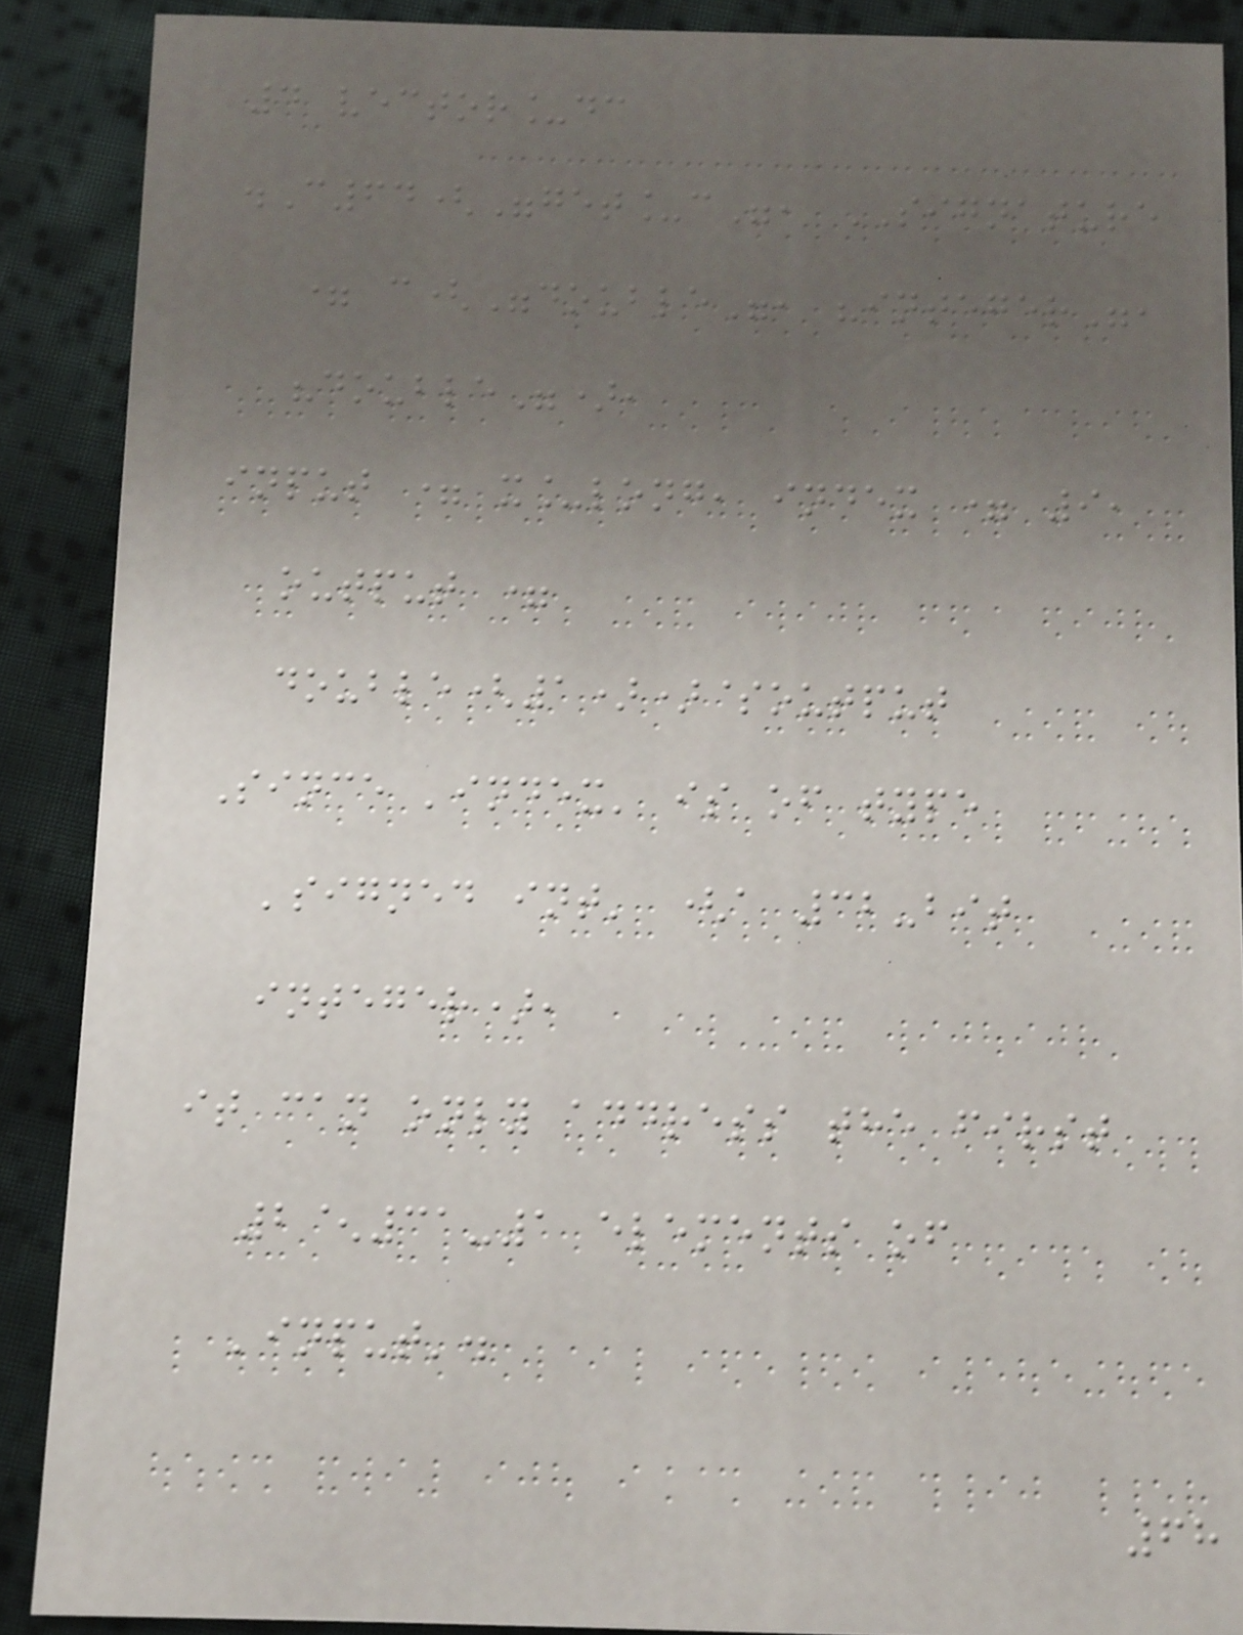4 vector_dc
.C64("get_c", SIGNATURE
= c("double", "integer",
"double"),
input = x_long, index = 9,
output =
double(1))$output
Since 'index' is of type
'signed int' (a 32-bit
integer),
it can only address the first
2^31-1 elements of
'input'.
68
